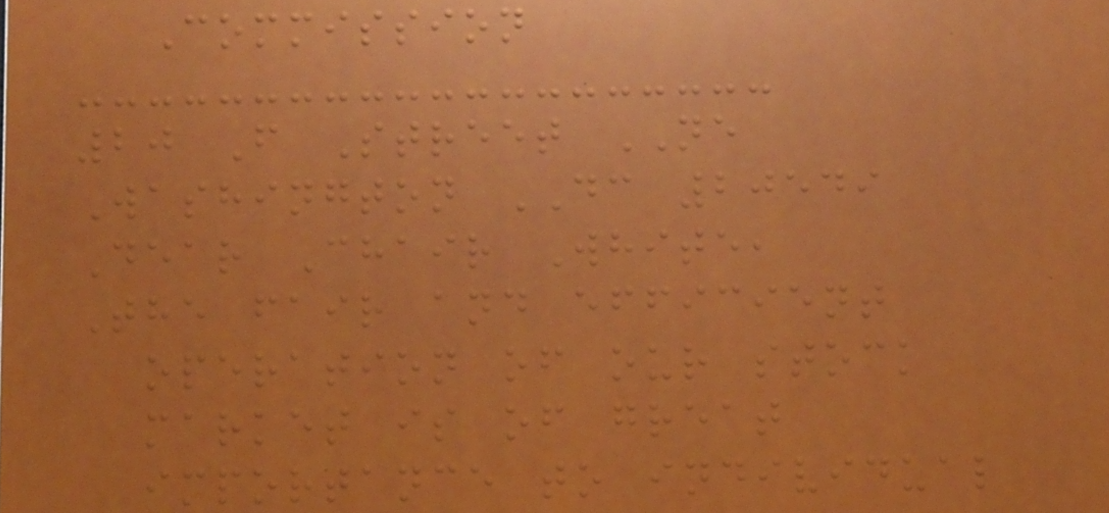Commission
20 F Street NE
Washington DC 20549
Dear Chair White,
The fair and efficient
operation of our stock
market is of great
importance to individual
